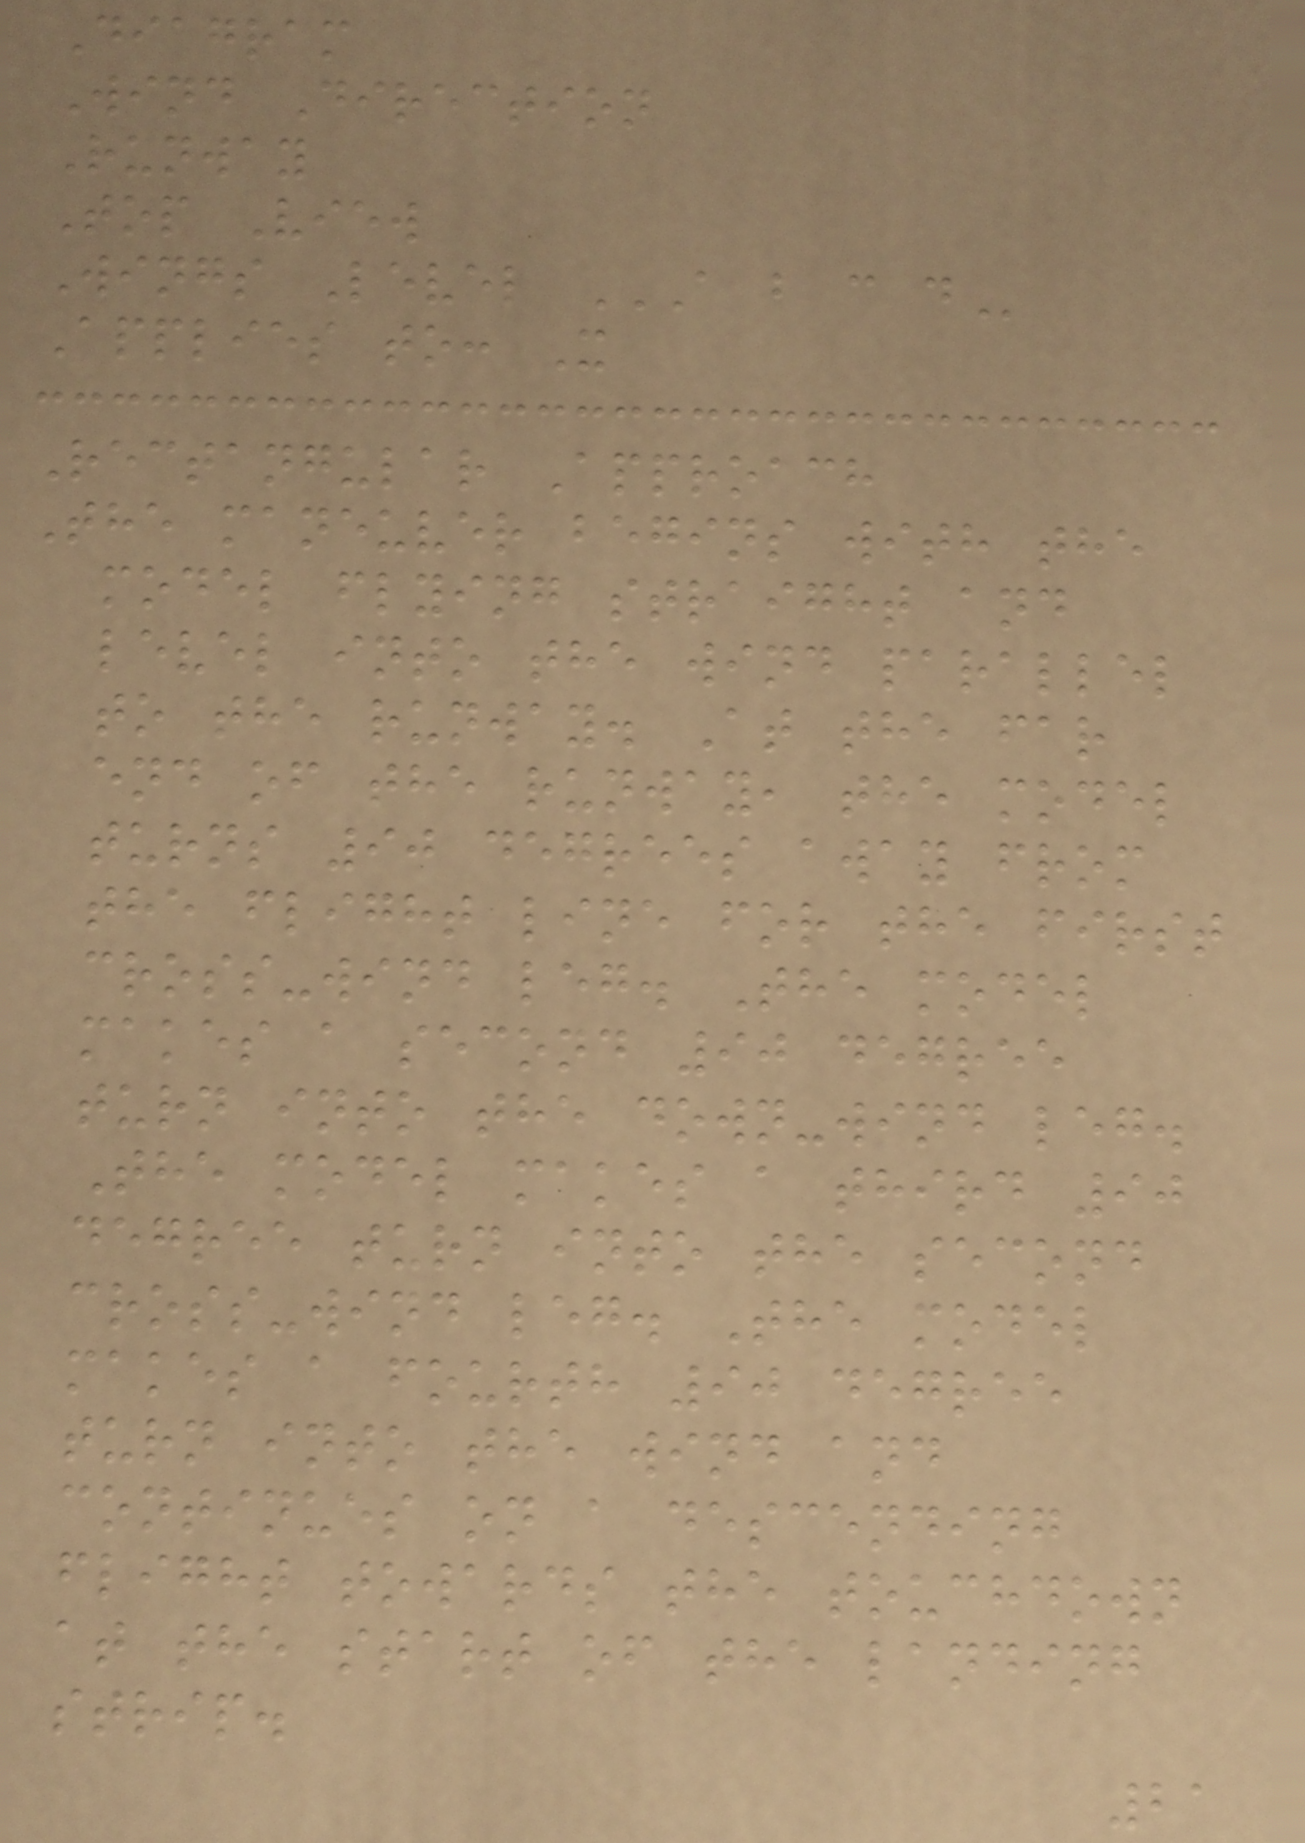Diagram
Wind Direction
Runway
Top View
Wings Level A B C D
Applies to: X
Rectangular Approach
The maneuver begins with the
model flying straight and
level into the wind parallel
to the runway. At the far
end of the runway, the model
turns 90 degrees away from
the flight line for the first
cross-wind leg. The model
makes a second 90 degree
turn into the down-wind leg.
The model makes a third 90
degree turn into the second
cross-wind leg. The model
makes a fourth 90 degree
turn into the wind and
continues on a descending
flight towards the touchdown
at the start of the landing
strip.
21
